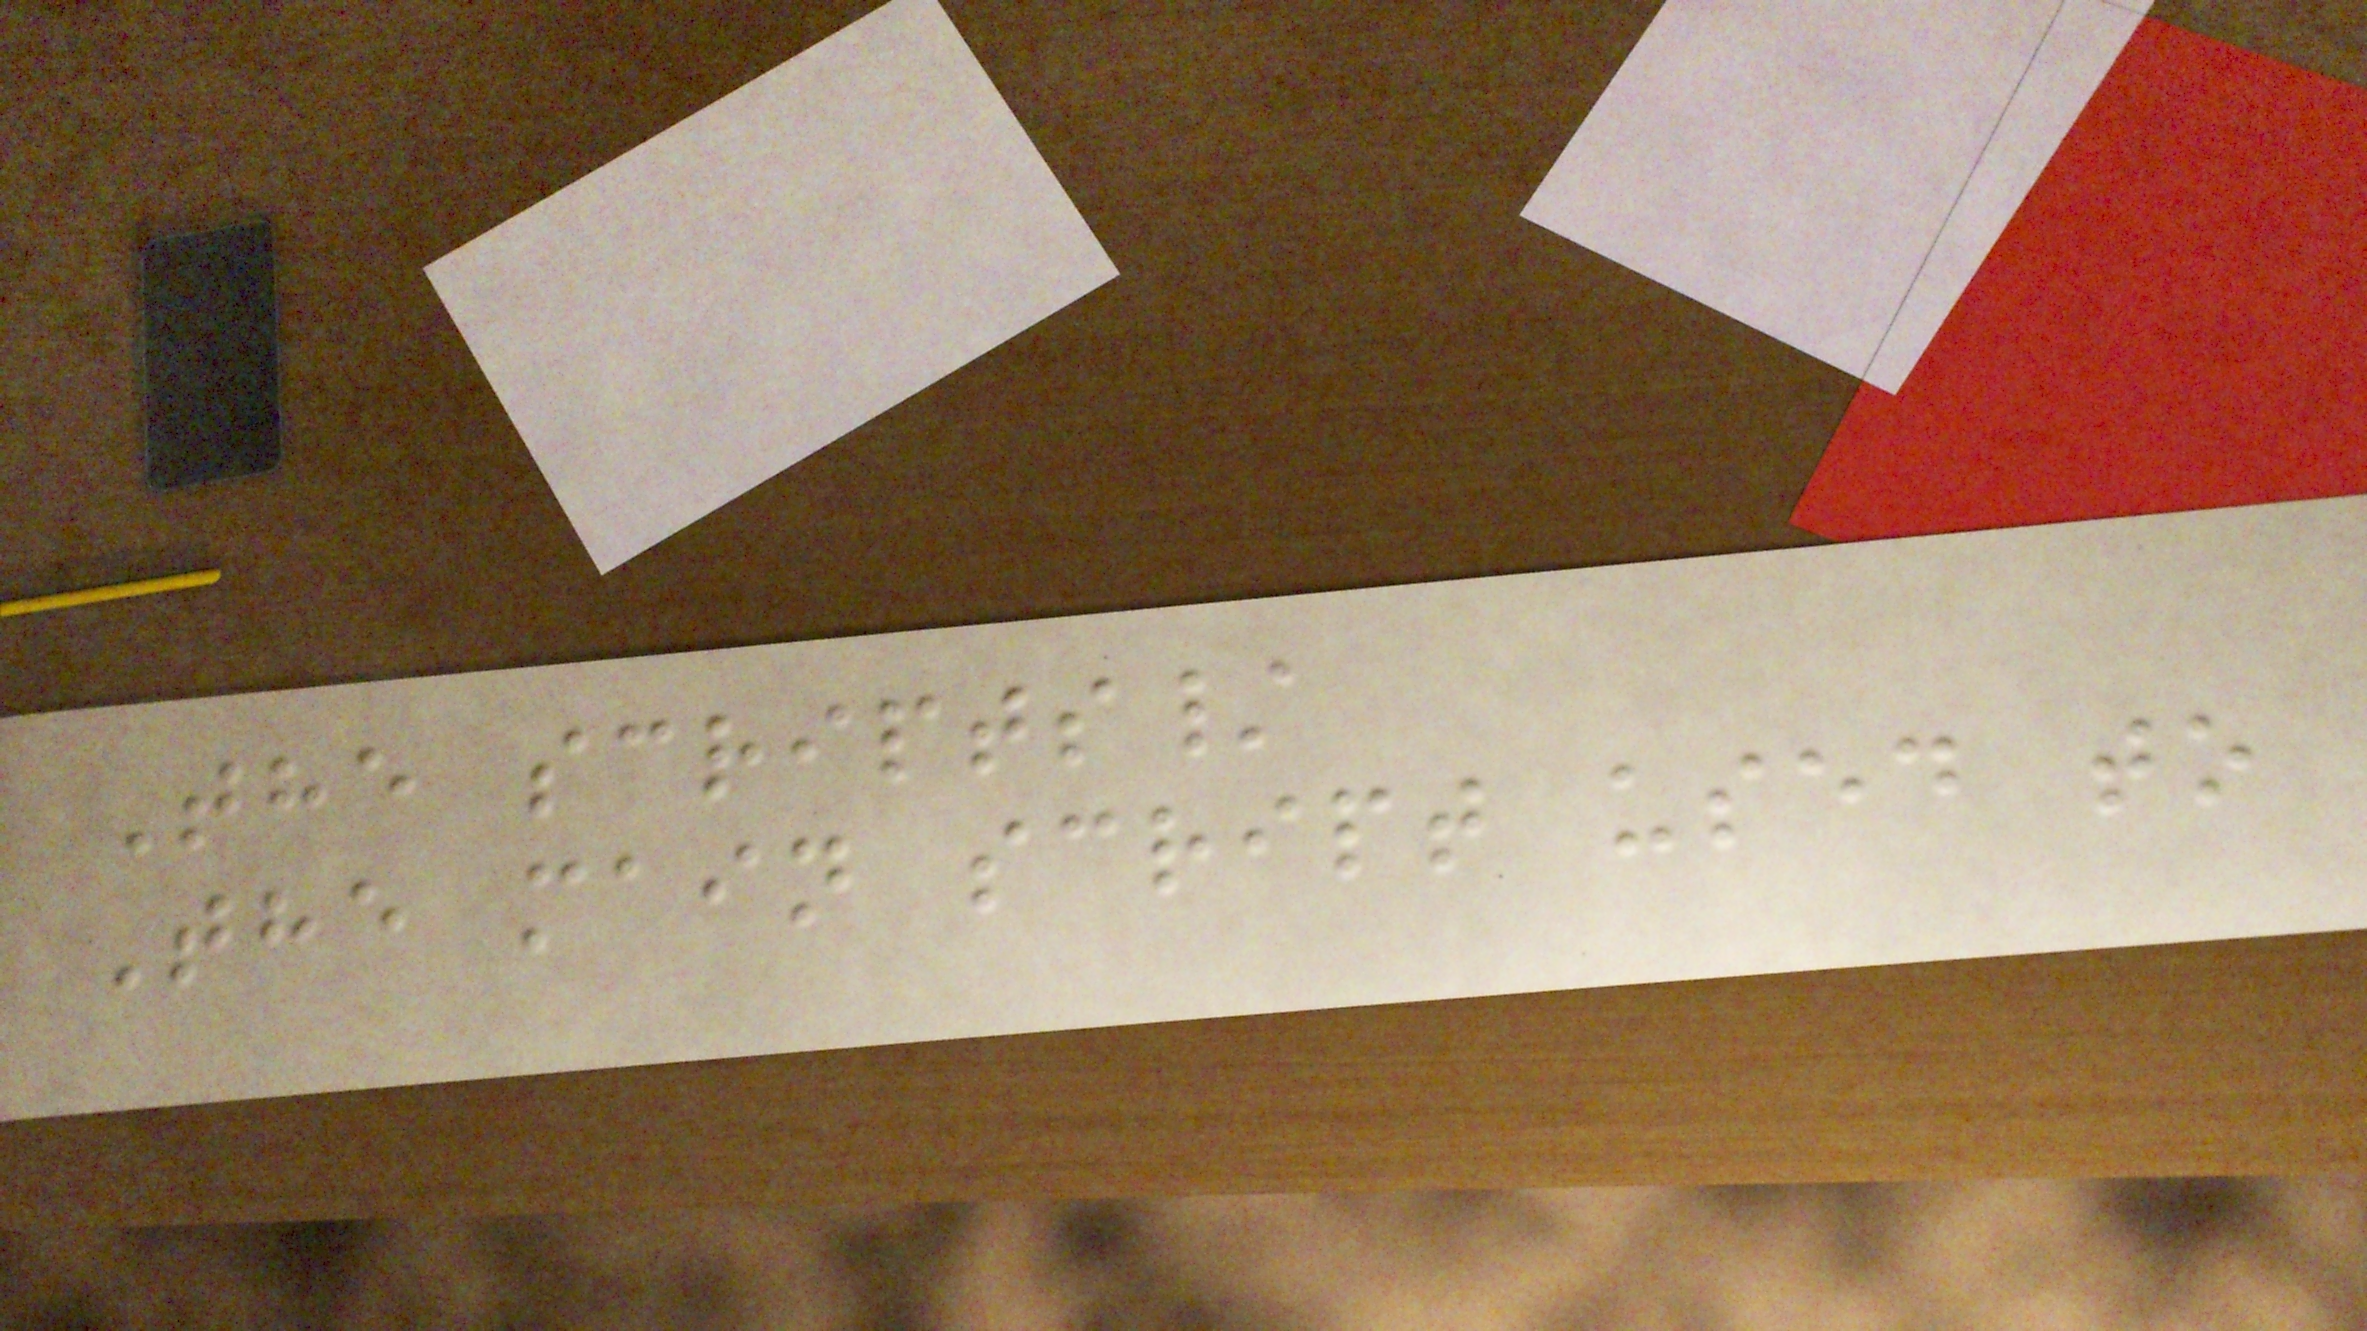The scripts/
The main script used to
